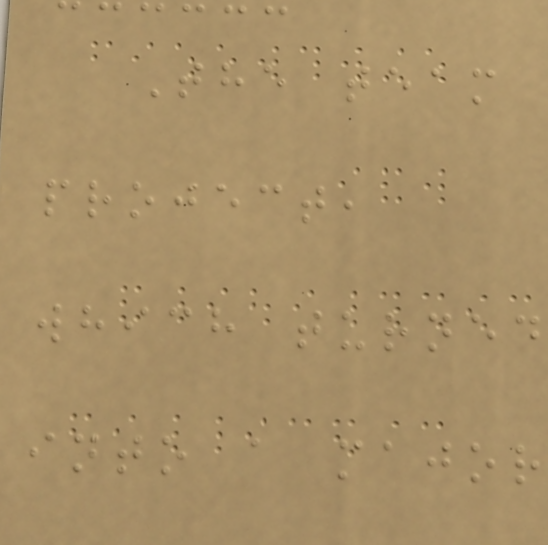The team
project,
which turned
into a major
